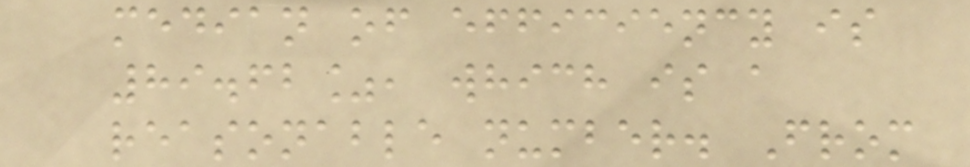median of efficiency is
89.62%, which is a
reasonable number. From
